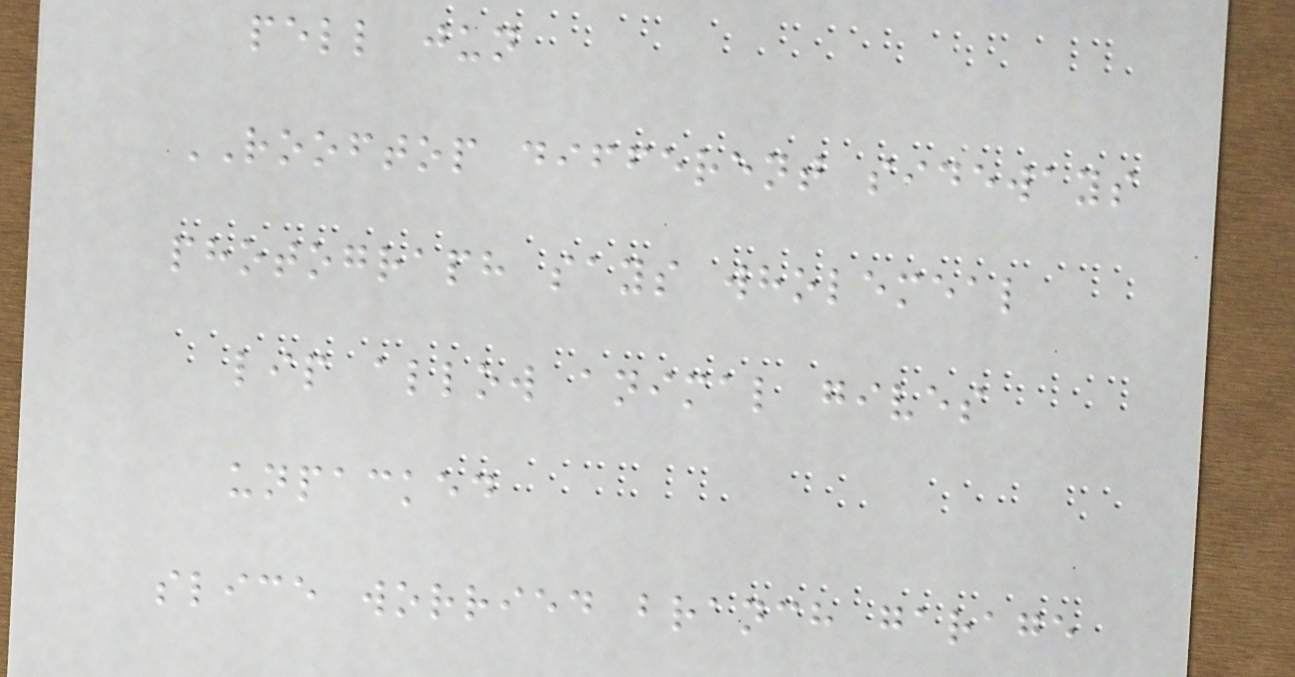pell jun
ROOFTOP different sideways
photograph says wholemeal
lip allow animal gives
unpacked
slice worried branch garage
